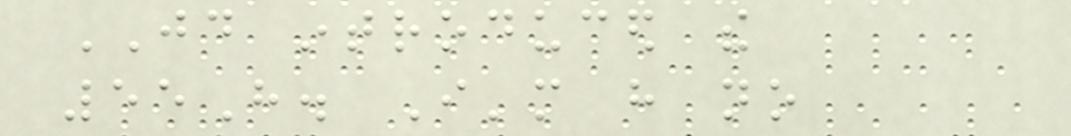JD introduced the
55H. I'm have no
